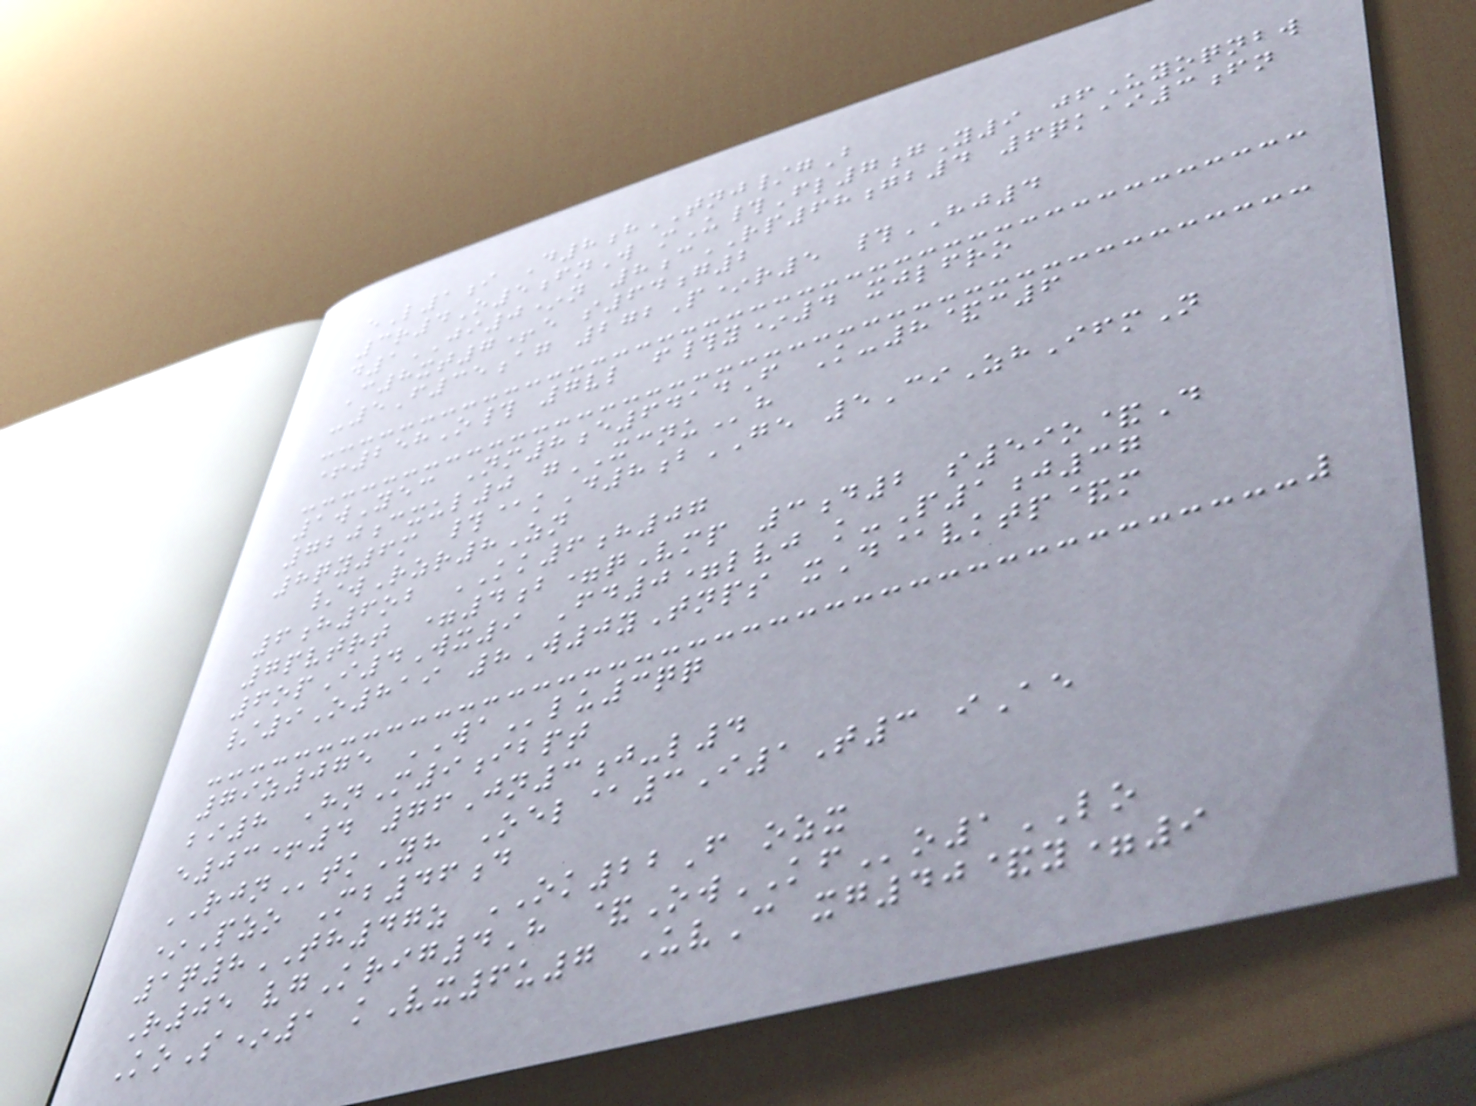eL1i D8hTNJ/gB
3r4O5fnW mU#Fl7gY9 jfUyoqnbw
d1JI0*n 8cRP68gb4 6qkai3fn
C8xt7+e s64g2
-5F35ag 272P*r5 #HJ4
+258O# 7vl f#y*4 xjlfro
1wYec Nm8e6414F K-8&c6
720cxul0 gXCNUh
8qy6m #@kD8bGE 5CiZhIfmN
/wRzr8Zn
6h6ob KK6h07
7pvtrt =4b=qVmp 3d2 s59o&D
6opI4Wx9 Fd0=lvj k-P1j37
/9O819 8W0yTnps xD@vktp&m
79z075 WAlu3qq
bi8 HnM9ibpt
e03+4 76Jn3j-l4
RJNtkYh Oel@3I1T3 iAe
*Pzo Mb46d
1q8TH47z OK22F ozx
R05 vgKrig4H &OwKFo1LO
KoS*1 kVx6u7 UvC xg40&y=9
